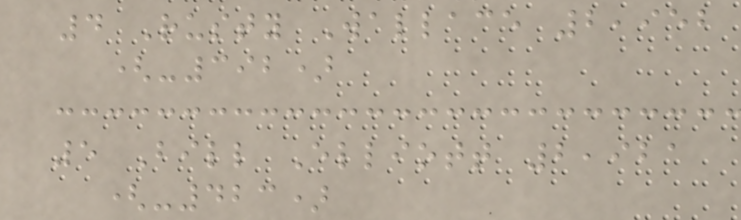4 Rusty Wallace 2,952
(-392)
5 Bill Elliott 2,921
(-423)
